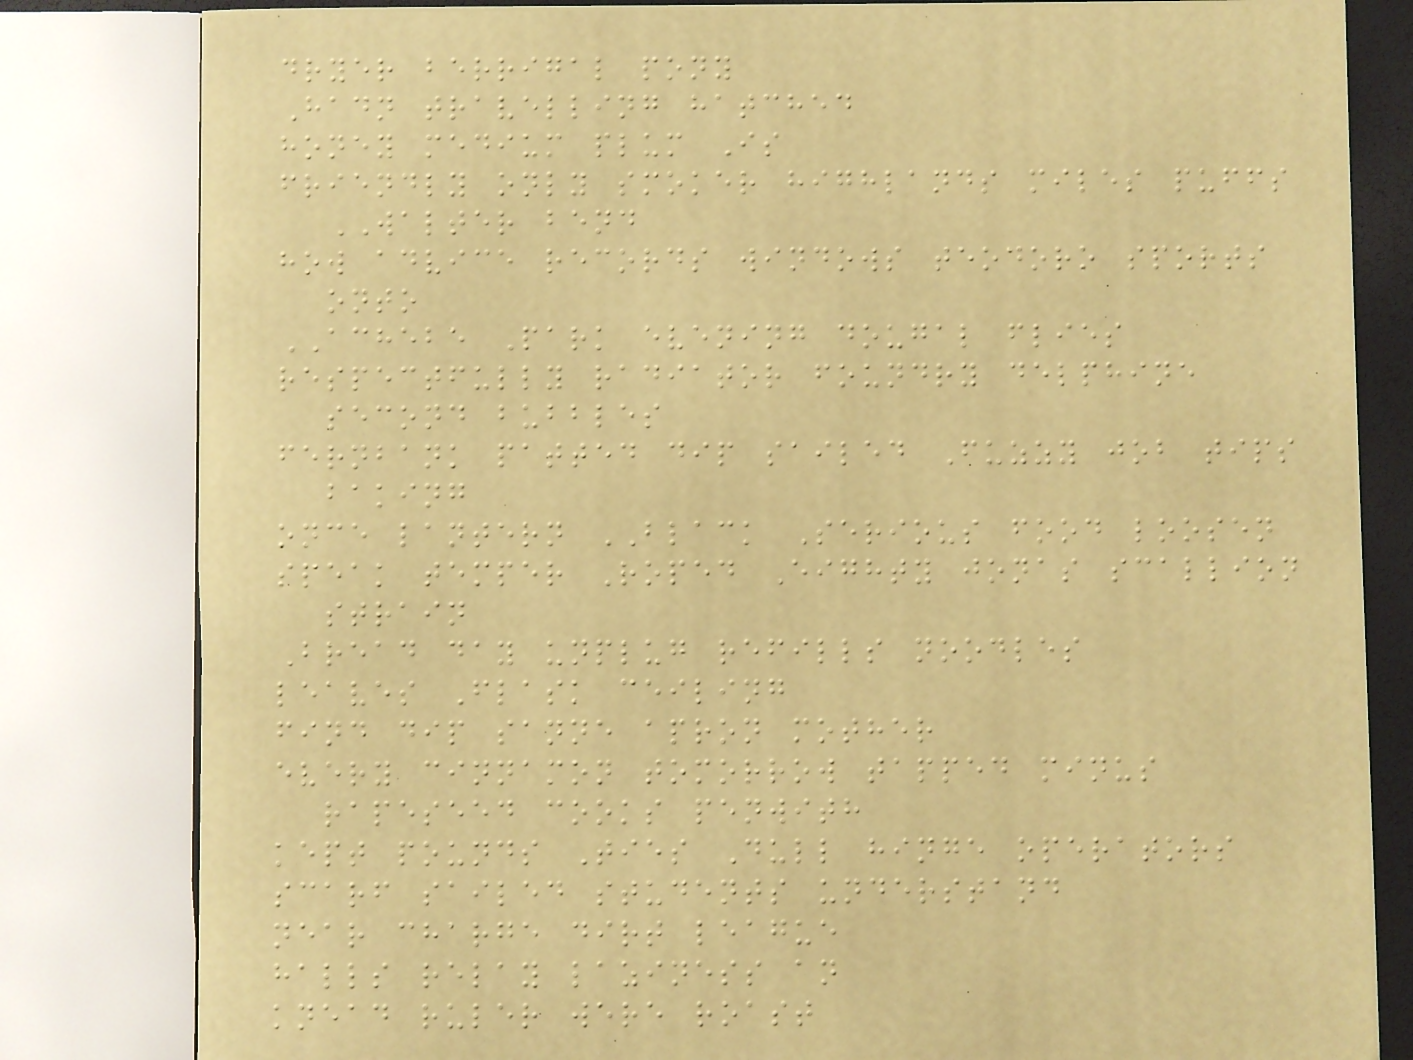dryer berrigal pony
Hadn travelling hatched
honey medium plum Is
friendly only smoker highlands miles puffs
WALTER bend
how advice records windows teodoro sports
onto
ACHEBE Park evening dougal flies
respectfully radiator foundry delphine
second bubbles
fernbank patted dip sailed Fuzzy job tips
baking
once lantern BLACK Serious food loosen
speak temper Roped Eighty jonas scallion
strain
Bread day unplug refills noodles
leaves Flask ceiling
find dip sanne apron mother
every cinnamon tomorrow tapped minus
rapeseed cooks penwith
kept pounds Ties Dull hinge operators
scarf sailed students understand
near charge dirt league
halls relay laziness an
knead ruler were roast
